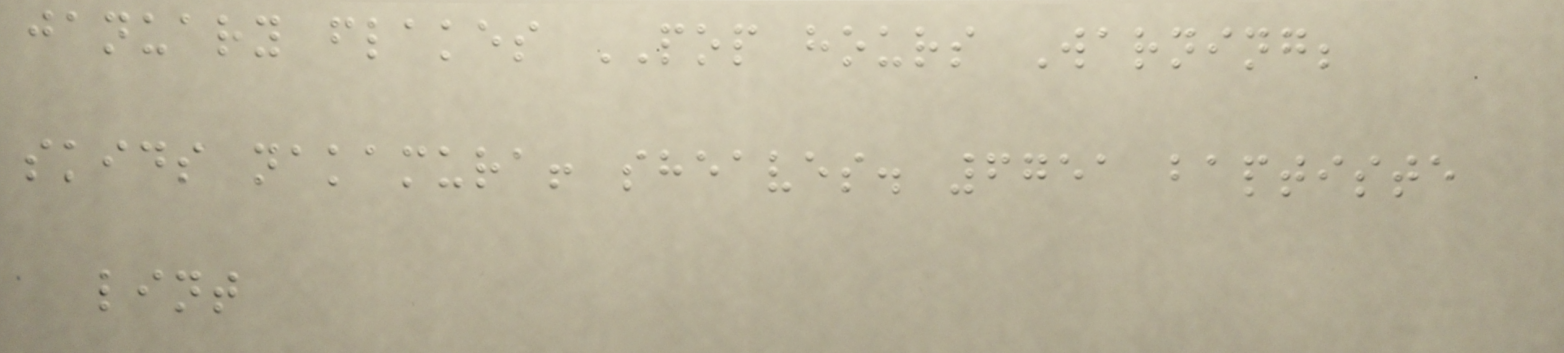january flakes POP hours Warning;
skids nakamura! sheaves. 6751 baptiste
lint
